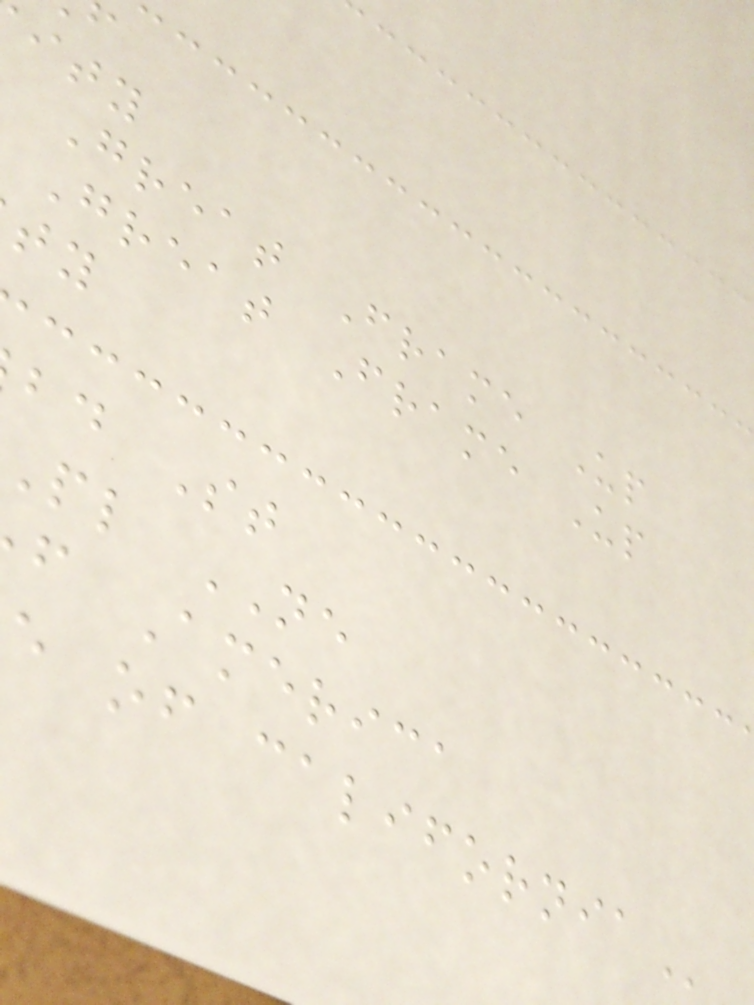Great Frame Up
Great Frame Up
bd St
pl NE
f America
